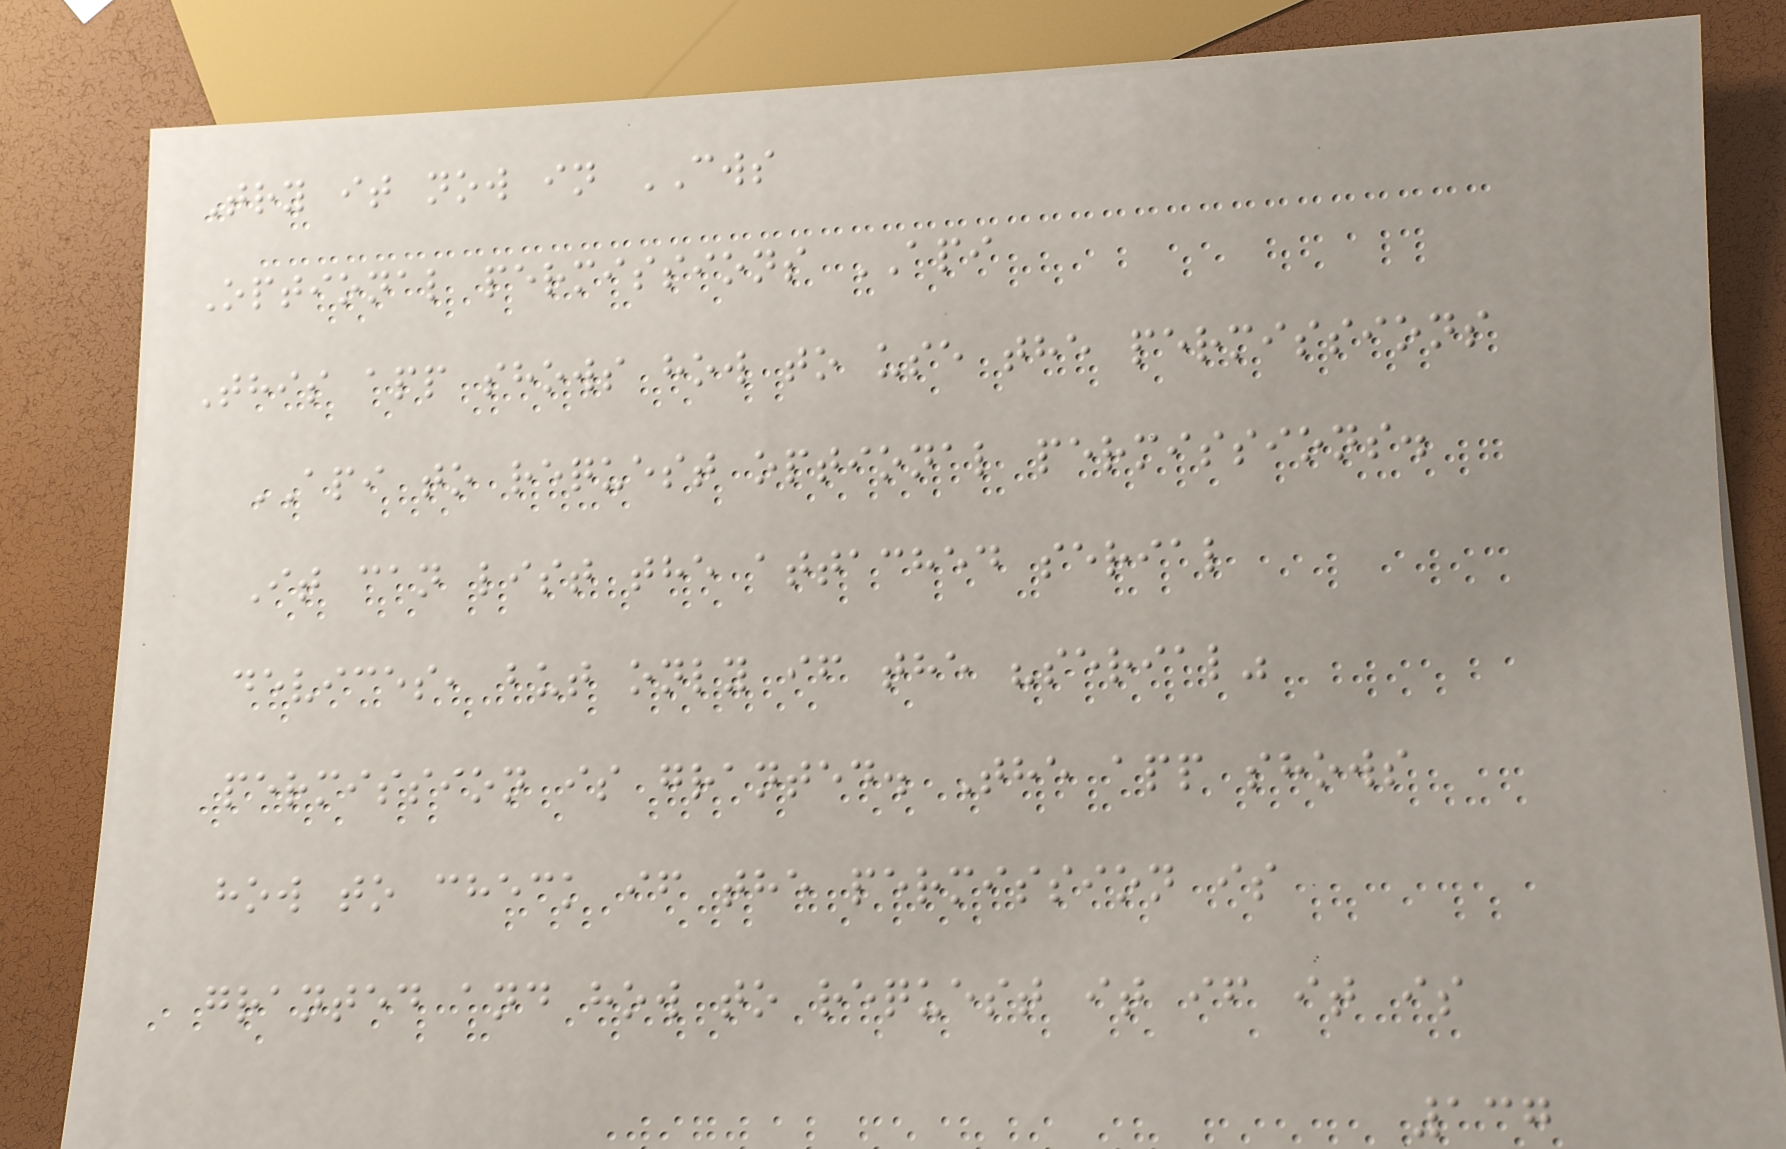Try it now in CWS
Optional permissions API
This app shows how to use the permissions
API to request optional permissions.
It can list the attached serial
devices, but only if the "serial"
permission is granted. The app shows
how to check if the permission is
granted and how to request it if it is
137
